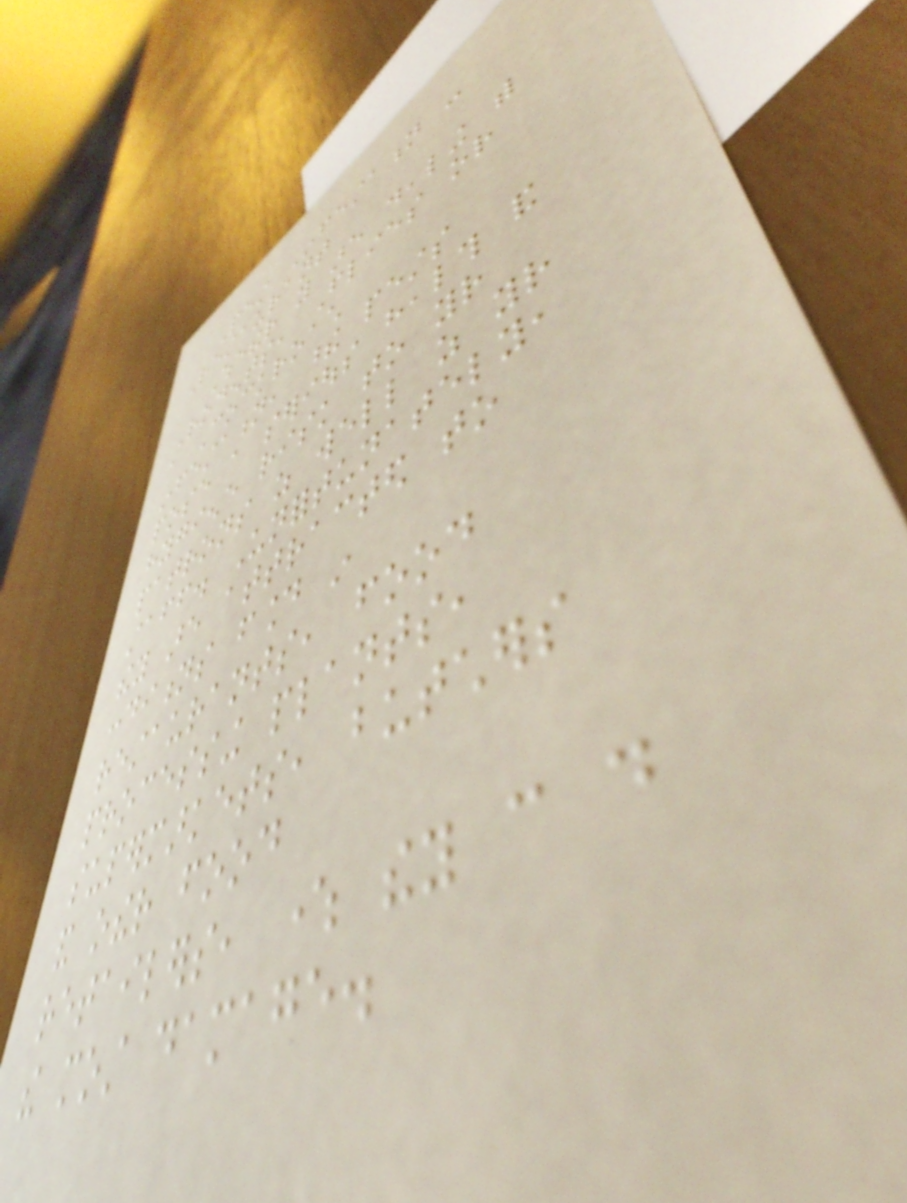Pest Infestation -
Restaurant
Whether you are dealing with
Rodents, Flies or
a Cockroach
infestation, these pests
pose a serious health and
hygiene risk to your
patrons as well as your
staff. Unfortunately,
they are attracted to
conditions found in
restaurants, food
processing plants,
supermarkets, butchers
and other food
retailers, where they can do
the most damage.
